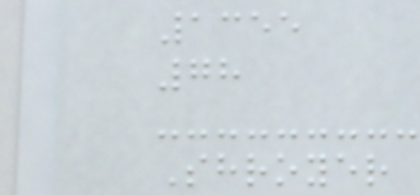1355
78
Shroyer
